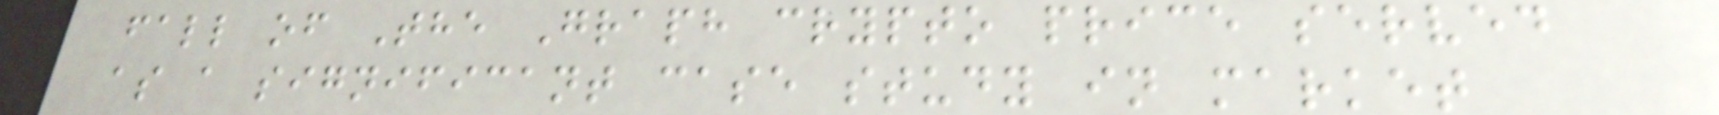fall of The Graph crypto price served
as a significant case study in market
